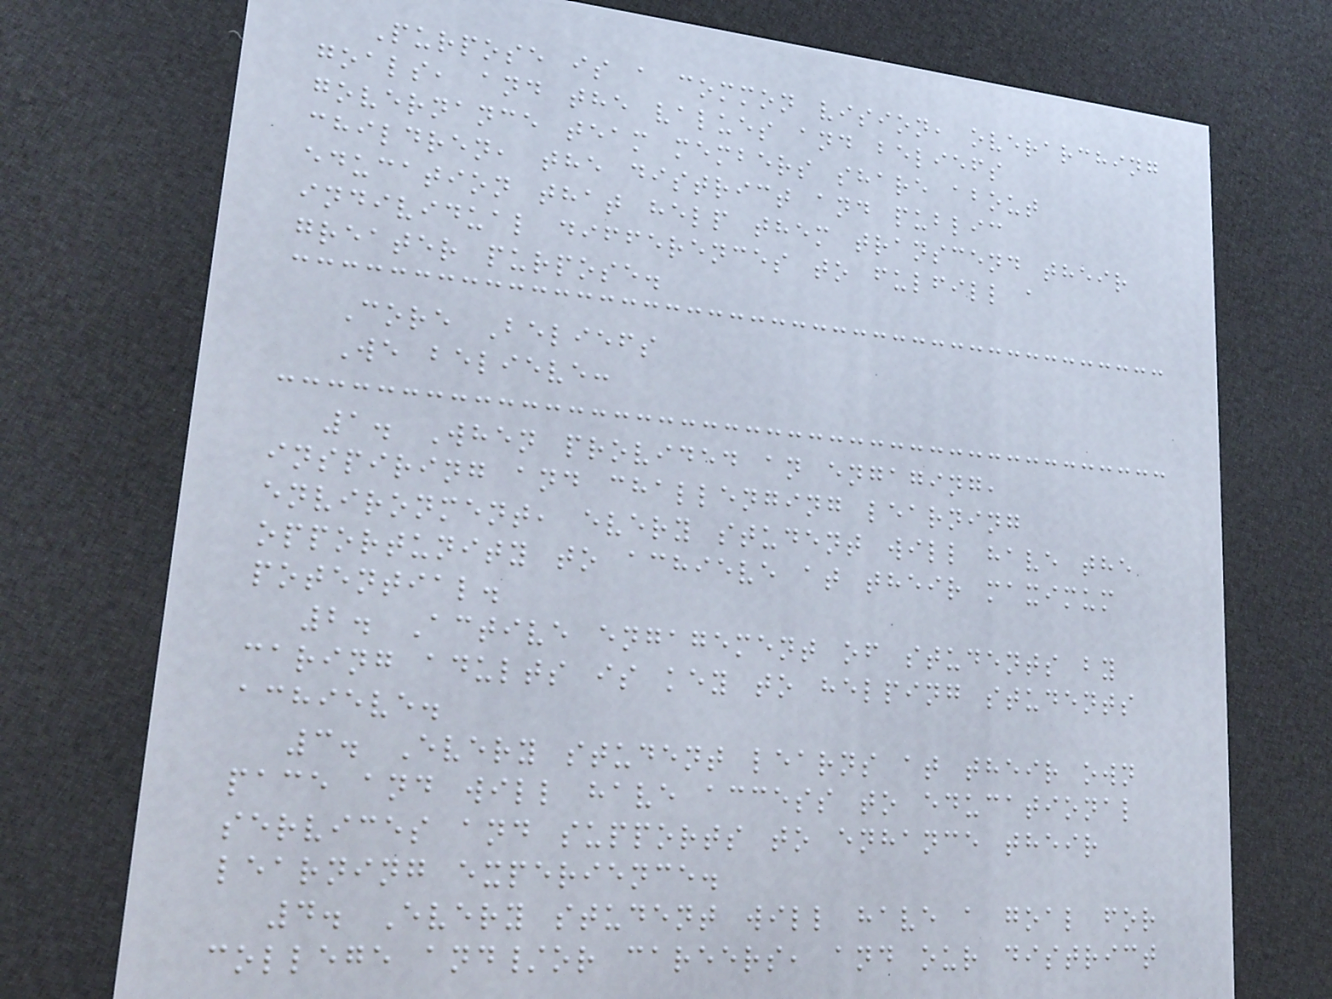Purpose is a common vision, overarching
goals, and the values and beliefs
governance team members share about
children, the district and public
education that help them transcend their
individual differences to fulfill a
greater purpose.
Core Beliefs
We believe:
1. When provided an engaging,
inspiring and challenging learning
environment, every student will have the
opportunity to achieve at their maximum
potential.
2. Active engagement of students by
caring adults is key to helping students
achieve.
3. Every student learns at their own
pace and will have access to educational
services and supports to enhance their
learning experience.
4. Every student will have a goal for
college and/or careers, and our district
